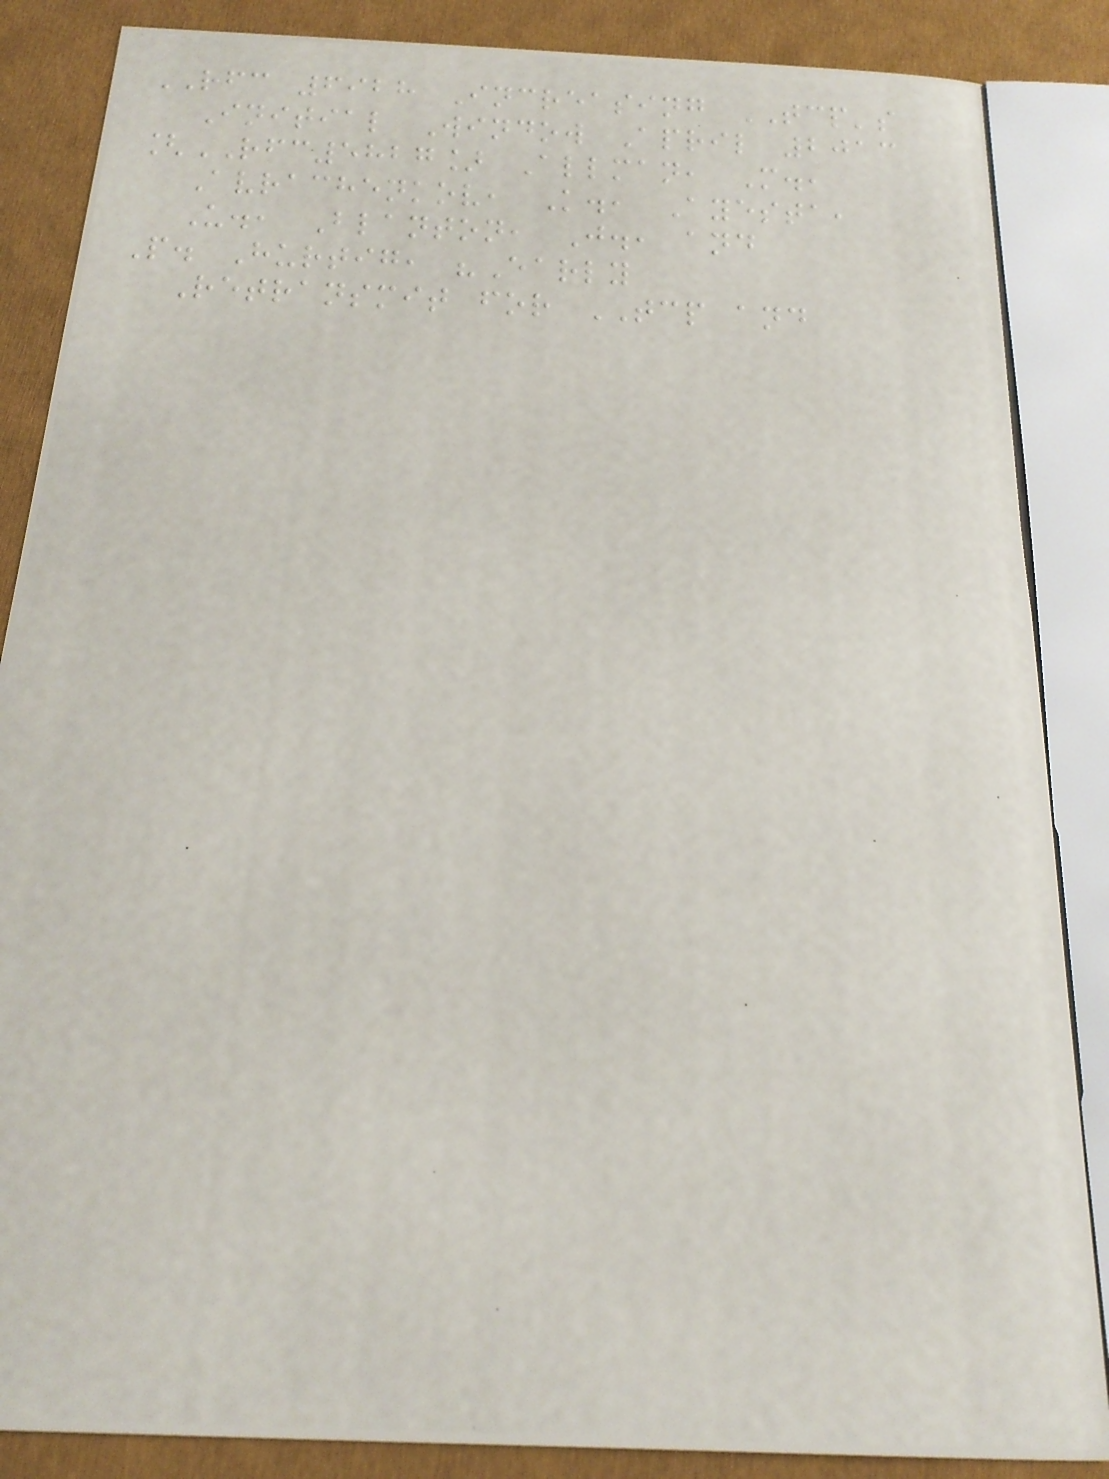RFC 6928 Increasing TCP's
Initial Window April 2013
[RFC5827] Allman, M.,
Avrachenkov, K., Ayesta,
U., Blanton, J., and
P. Hurtig, "Early
Retransmit for TCP and
